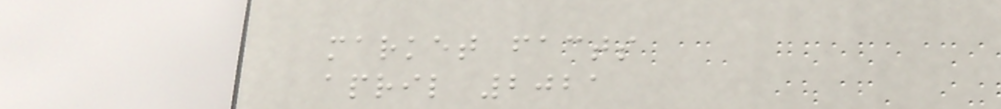market facts
april 2021
